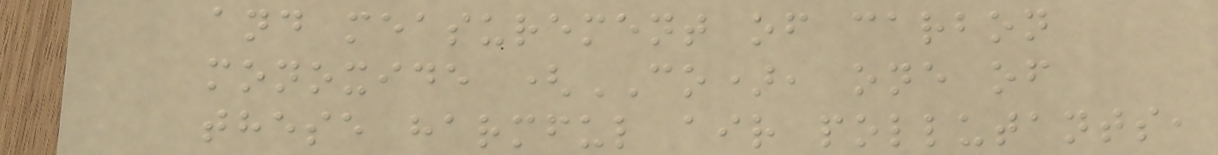and measurement of carbon
monoxide (CO), one of
these harmful air pollutants,
